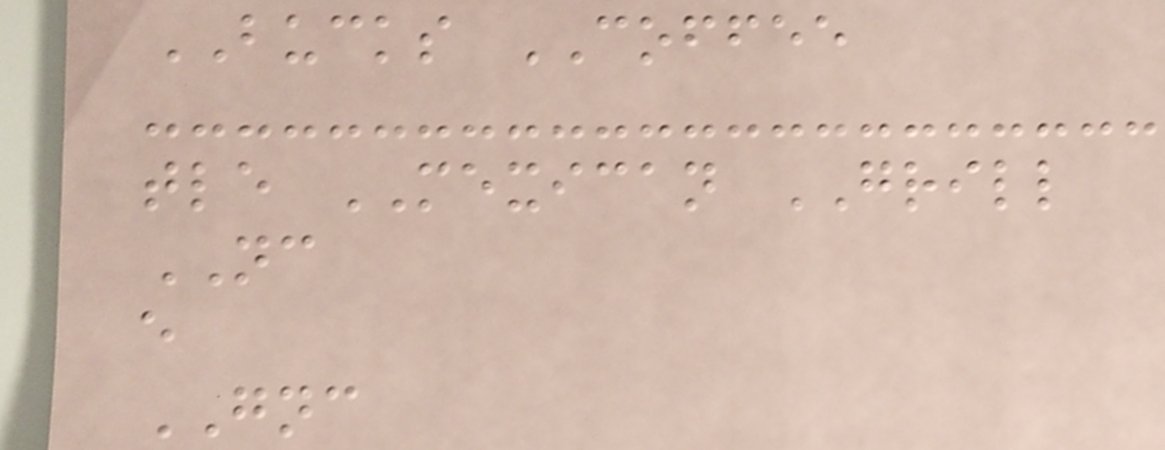BUCKS COFFEE
tle MEXICAN GRILL
NC
e
GNC
